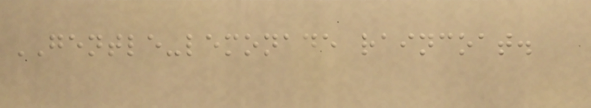GENTLE-lemonade raincoat.
